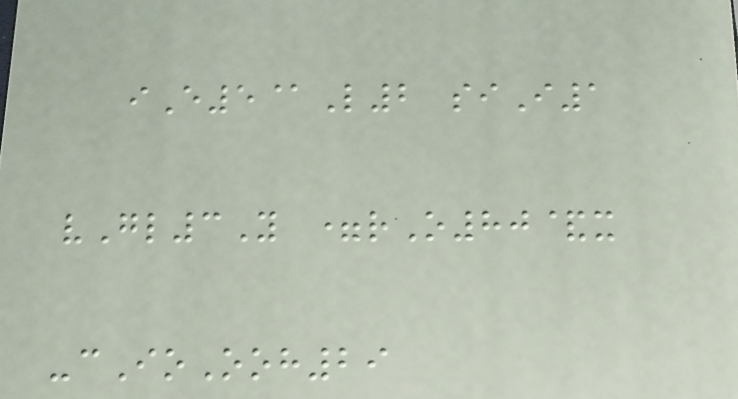iE5@L2 siI1
vGl3Y =rO80&x
-cIoOoh29
